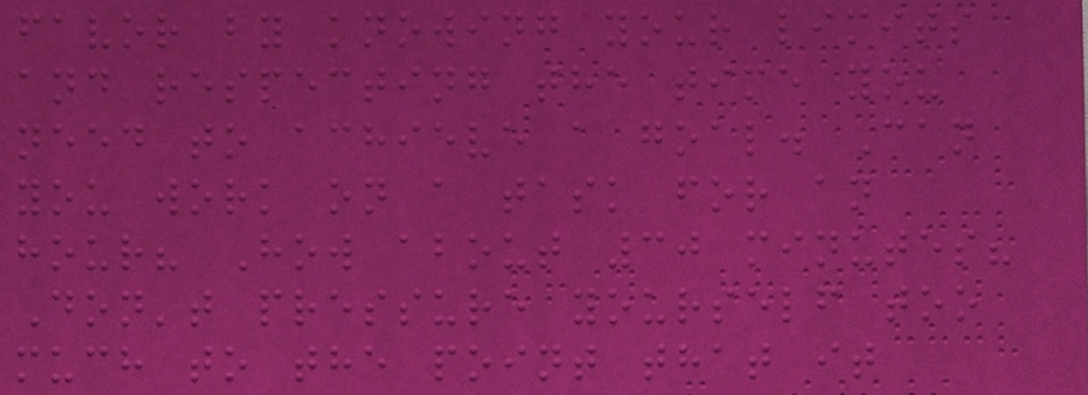favor by knowing your limits
and respecting the time you
need to achieve a goal. Can
you work on a task for an
hour? How about 30 minutes?
Don't pressure yourself too
much to the point that it
